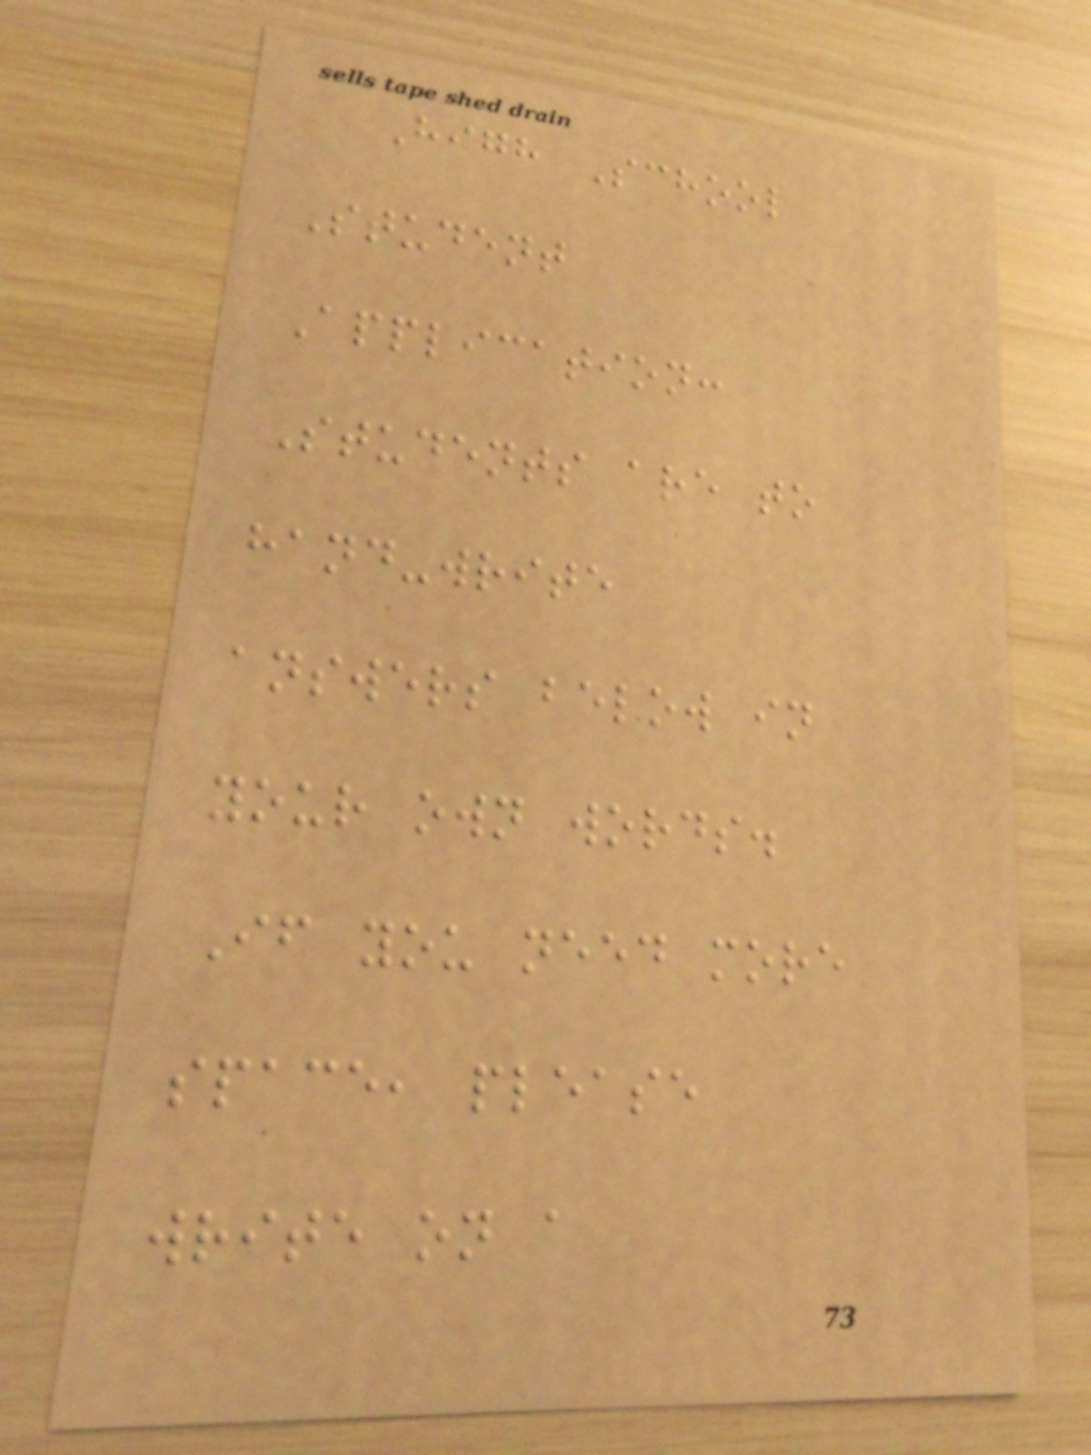High School
Student
Application:
Students are to
hand-write
answers below in
your own words.
If you need more
space, please
write on a
